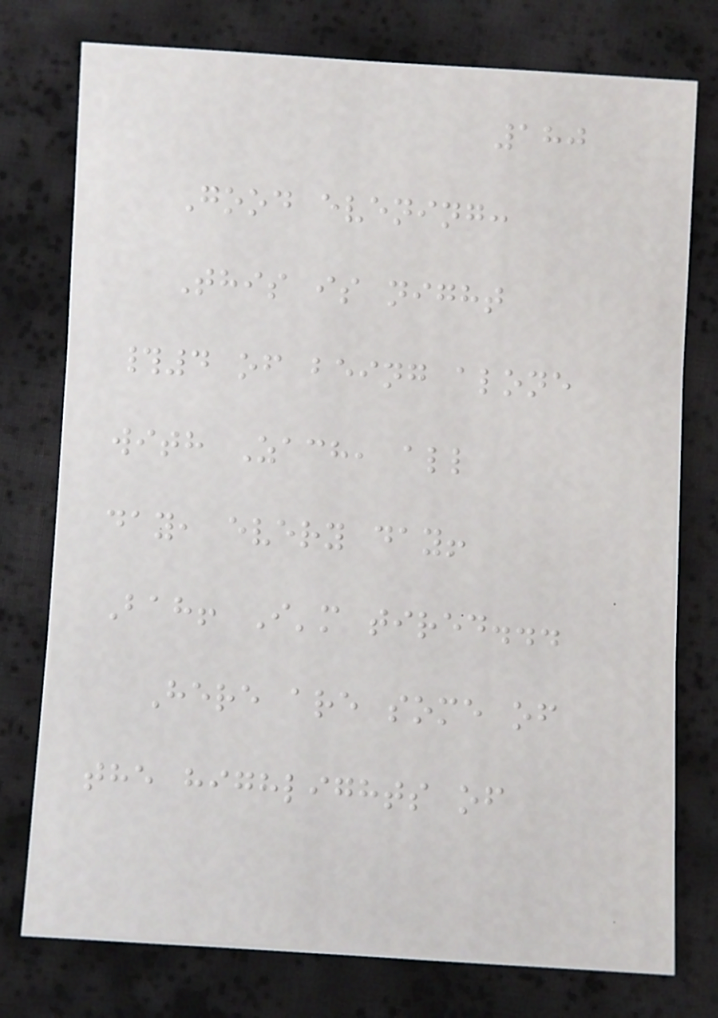180
Good evening:
This is night
#4 of being alone
with Zach, all
day, every day!
Bah! I'm tired...
Here are some of
the highlights of
